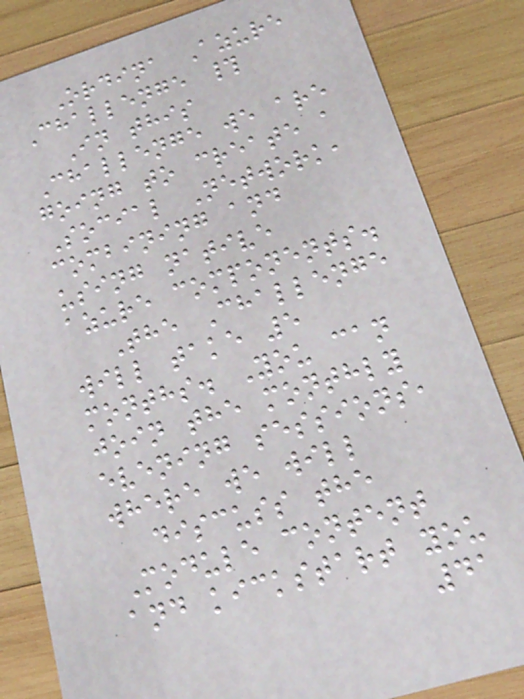Ordina Azure
Challenge #
In this
Challenge we are
going to create a
Social Network,
combining and
using native
azure components.
The Challenge
will take 5
months. You can
join the monthly
evening sessions,
where we will
discuss the
Module content
and kickstart you
41
